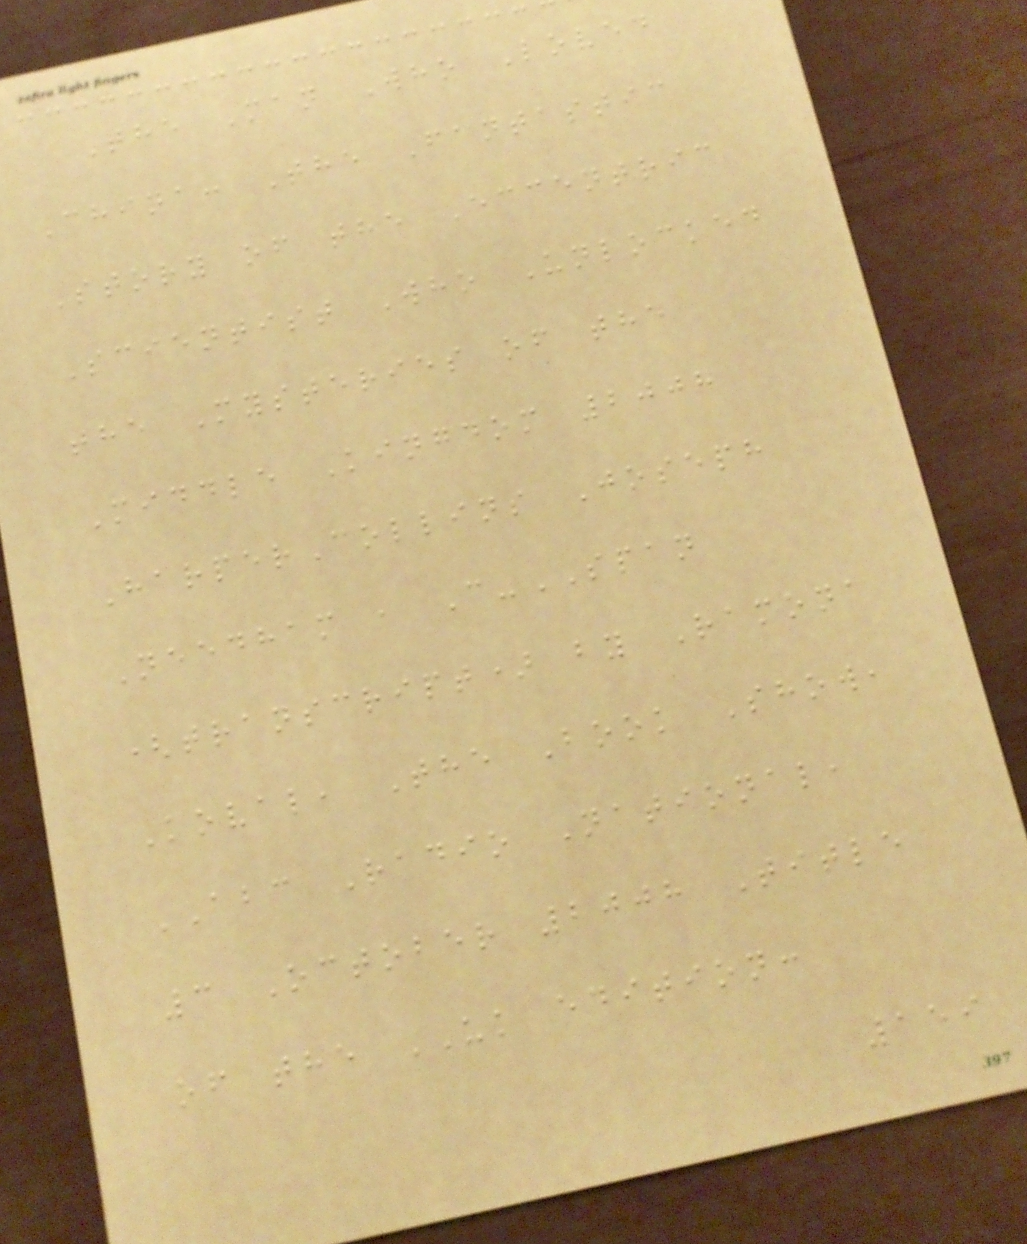The Man Who Loved
China: The Fantastic
Story of the Eccentric
Scientist Who Unlocked
the Mysteries of the
Middle Kingdom 2008
HarperCollins Joseph
Needham , C-SPAN
(transcript) by Ramona
Koval, The Book Show,
ABC Radio National,
3 October 2008 Title
of the UK edition:
159
